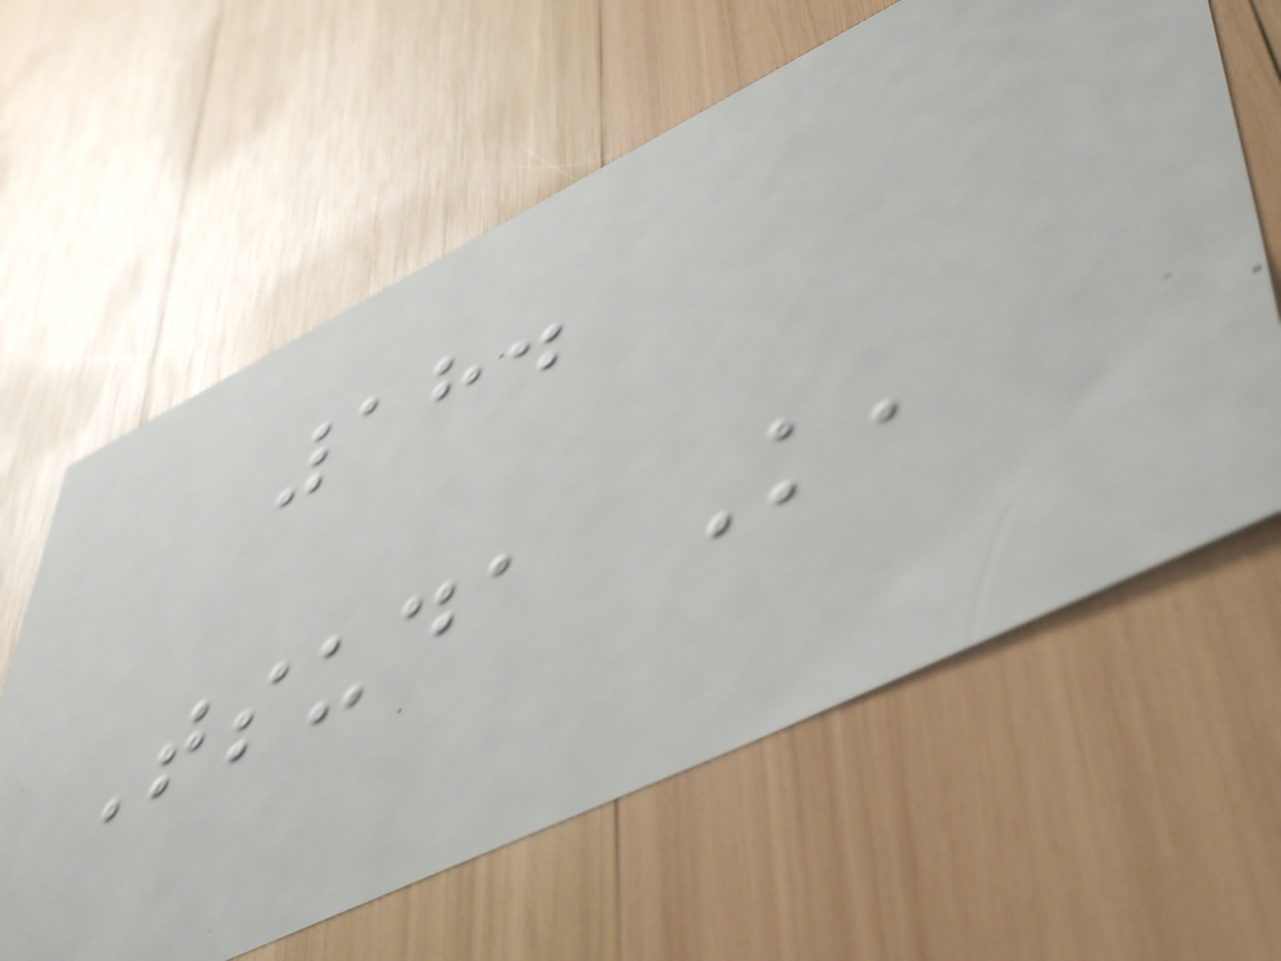18.
Tsuda K,
